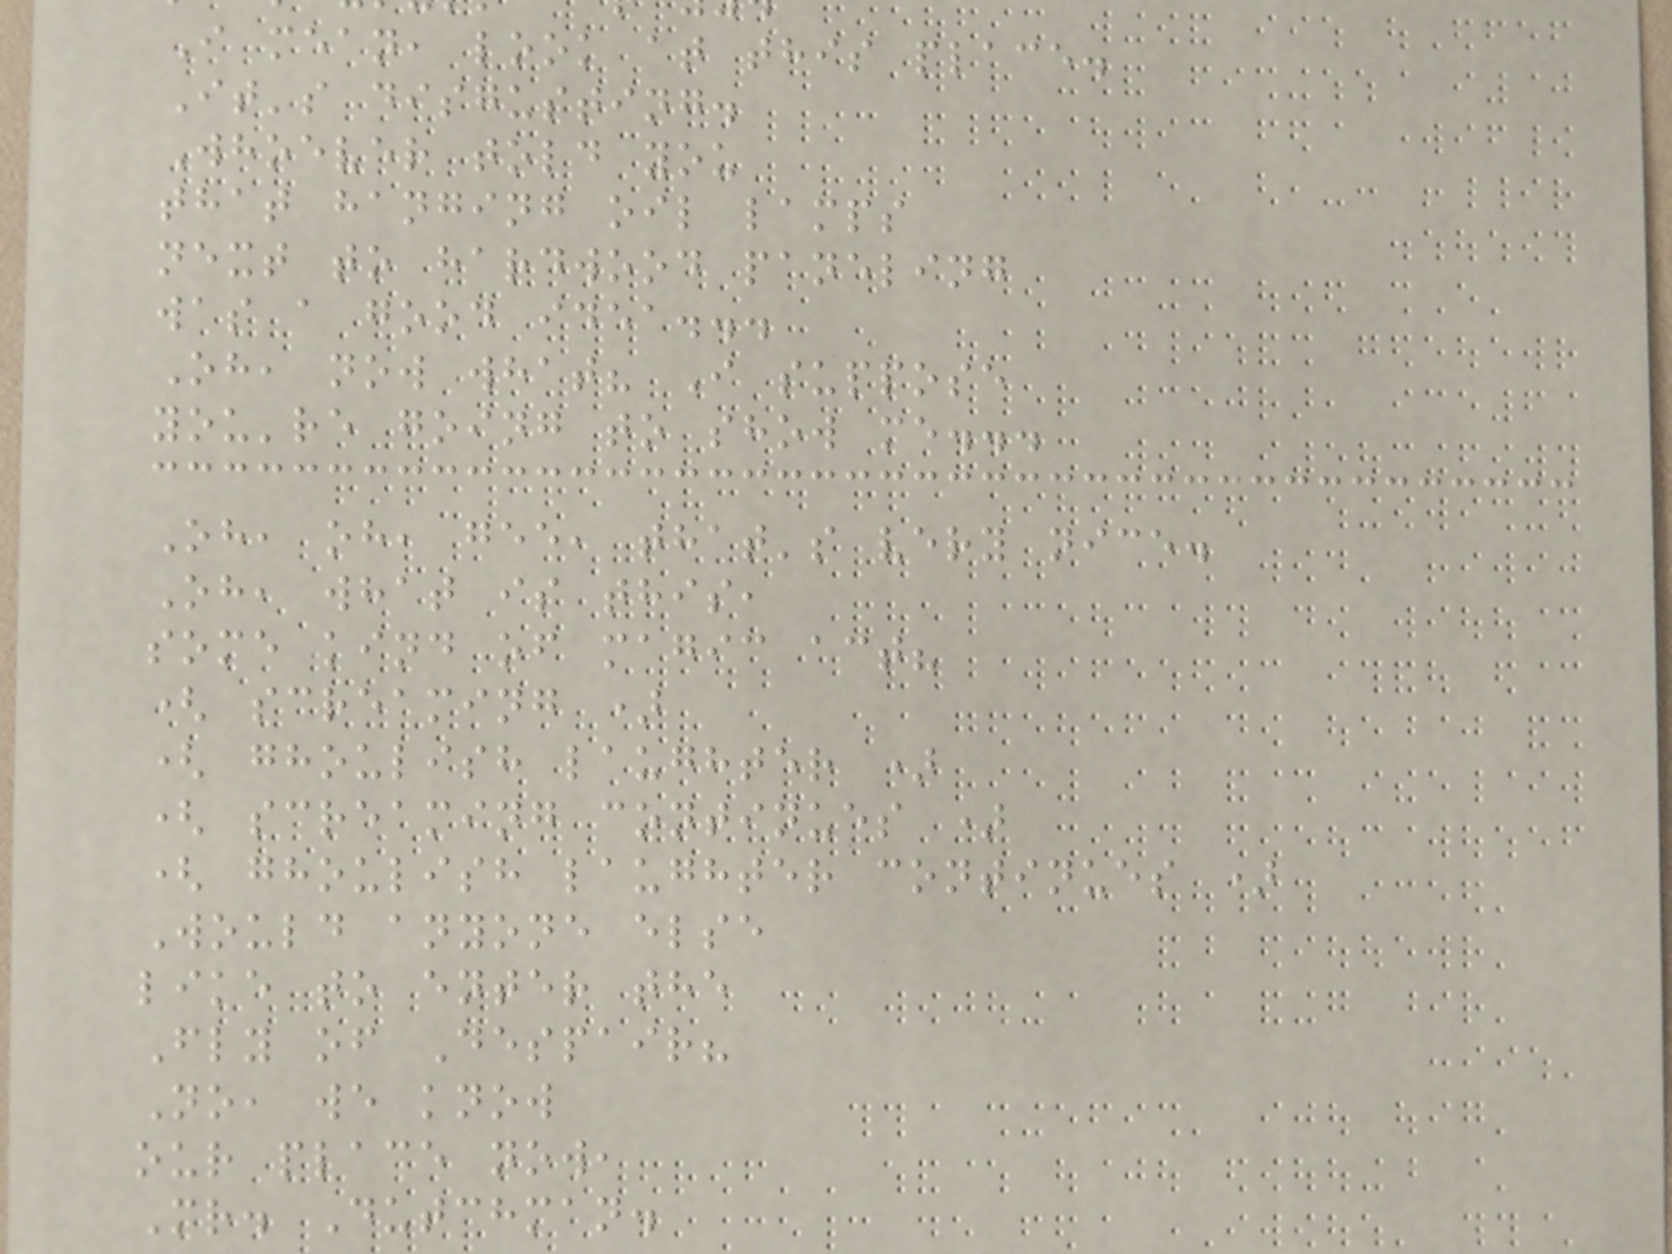I mean, look at this place.
It's disgusting.
Whoever told you
that hanging oil lamps
next to hardwood paneling
was a good idea...
Oh, now what? I suppose
you're going to show me...
Oh, oh, gee, that's very nice.
Oh, what is this,
some kind of magic act?
( screaming )
( ghoulish laughter )
( screaming continues )
( ghoulish laughter continues )
Would anyone else
like to enter the
Fly of Despair?
No, we know
our place now,
Mr. Dutchman.
